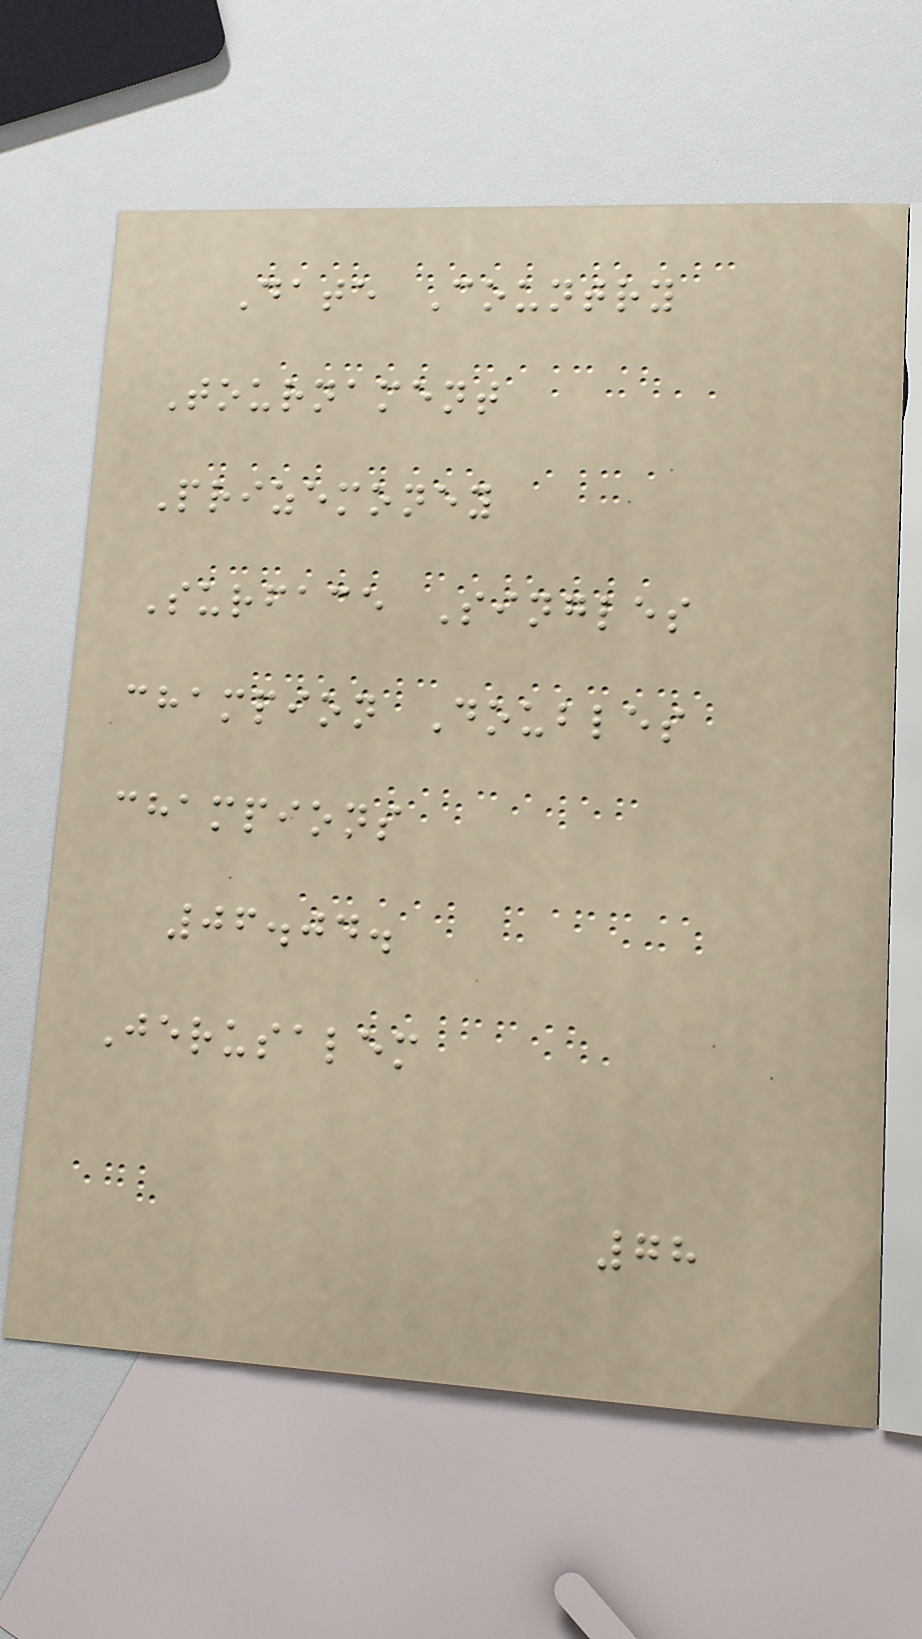Date Country
Tournament
Prizemoney
Surface Singles
champion Doubles
champions
06.04.
Jerusalem
78
